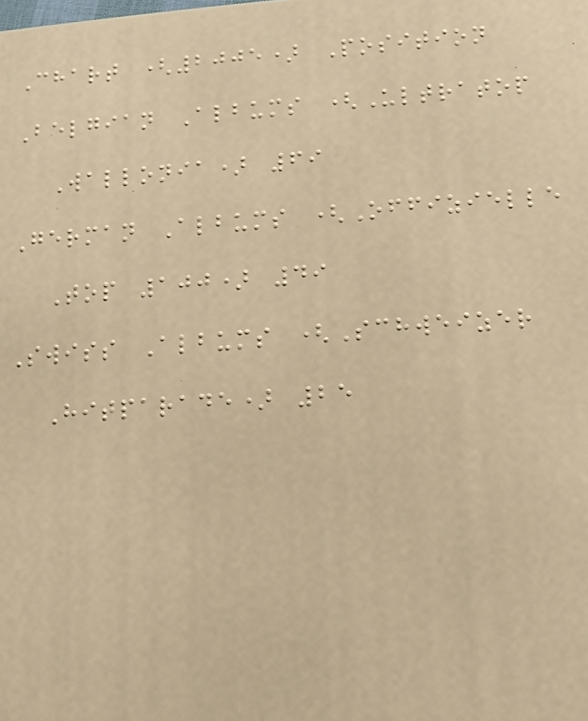Chart (2005) Position
Belgian Albums (Ultratop
Wallonia) 69
German Albums (Offizielle
Top 100) 49
Swiss Albums (Schweizer
Hitparade) 25
